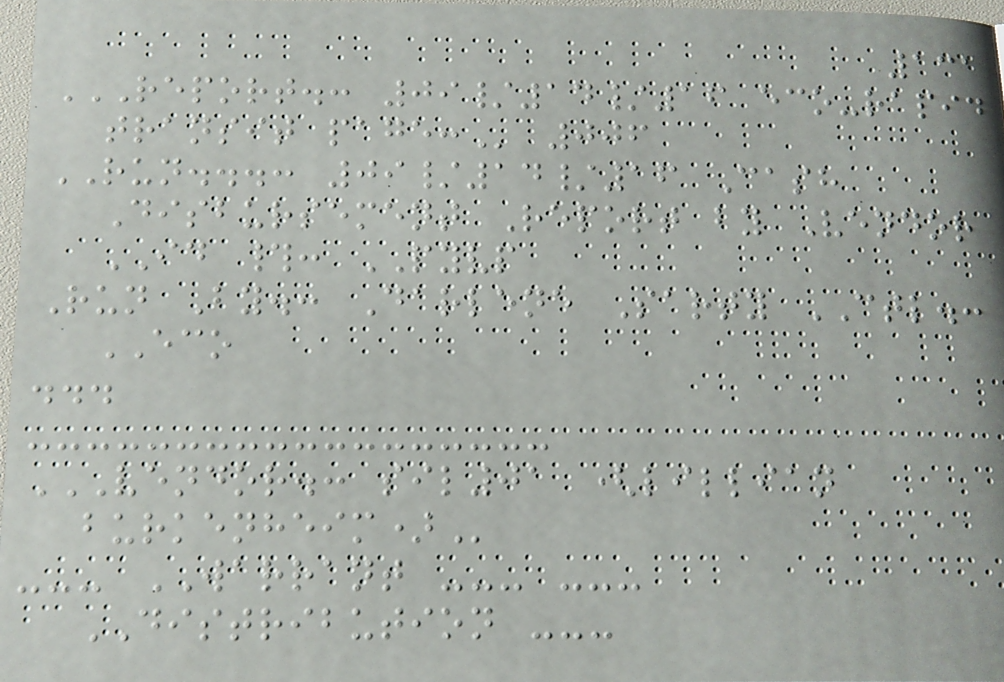131
REPORT.: 09/14/16 ECO-RAPID
TRANSIT PAGE: 006
RUN...: 09/14/16 Cash
Disbursement Report by Vendor
ID #: PYVP
Run By.: Darlene Sarty CTL.:
ECO
...
VENDOR.: SIL01 (LILLIAN
BURKENHEIM)
--- WARRANT --- ---
DISTRIBUTION ---
